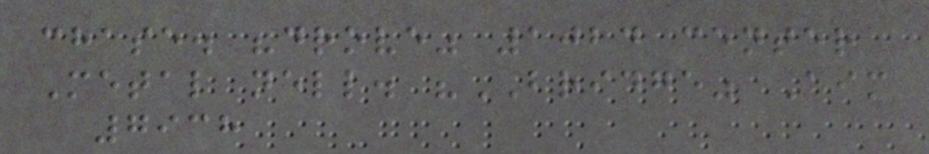chase. "drove" 1024 center
Metal nell. "BRIDGE" Aim
7938
